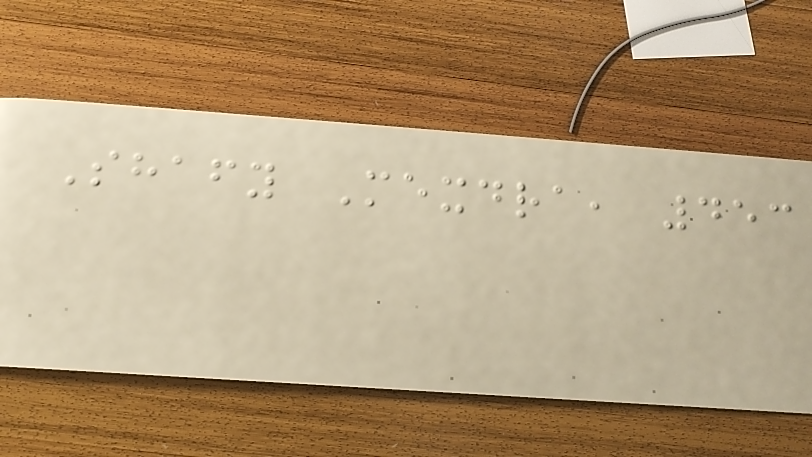Shafy Mexdra, 453
